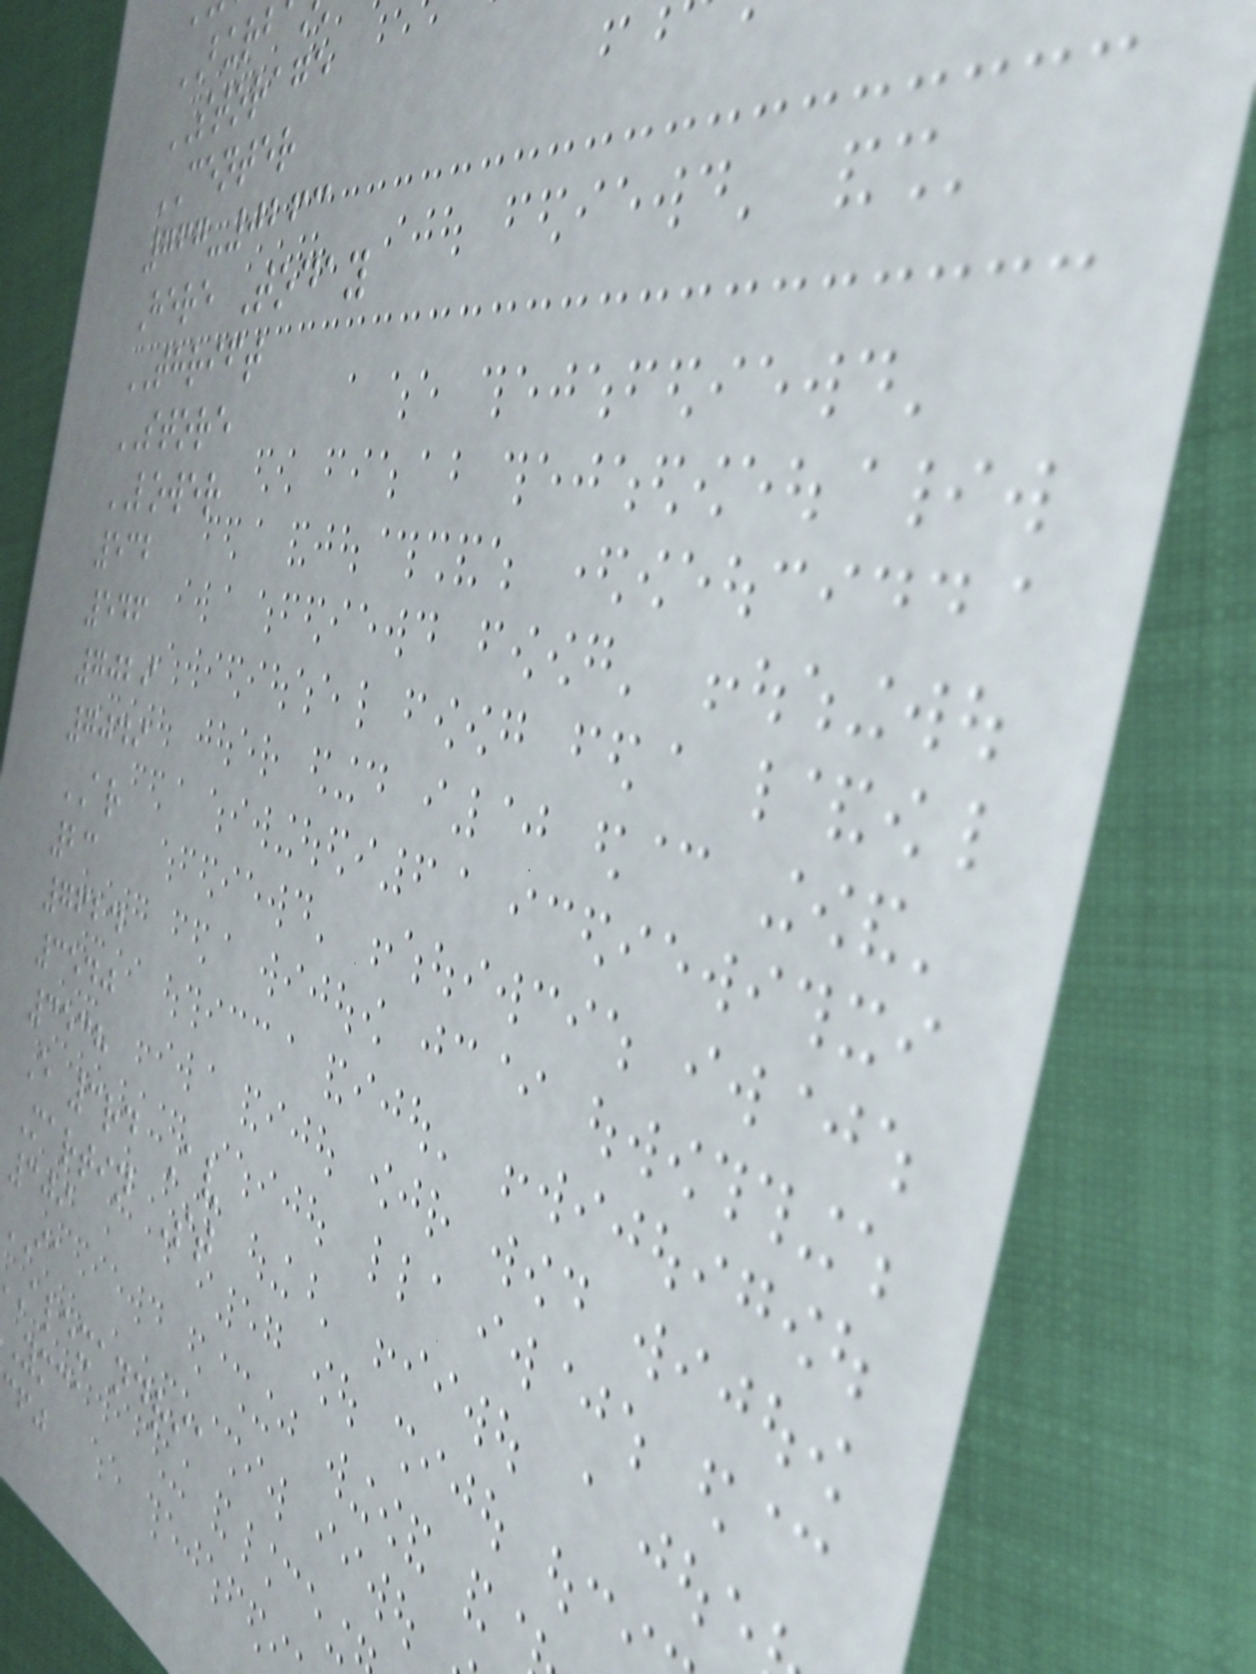BURB
STORAGE
CENTER
767-0263
Here Today
THRIFT
STORE
LOWER
532
546
7029
7049
AR
23
7624
3540
3538
E 3rd Av
Martin St
309
IA
alexandria
ymca
